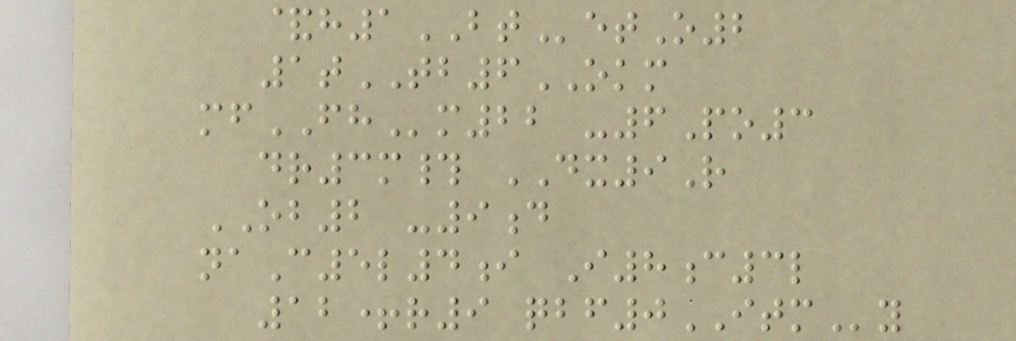&h1BTetO2
1tTB6OKM
mfFHm22 -6Po3
dr3m# DX9R
OB2 -9d
naC5l4i I8c3l
12+r9 qbf0ITMy
